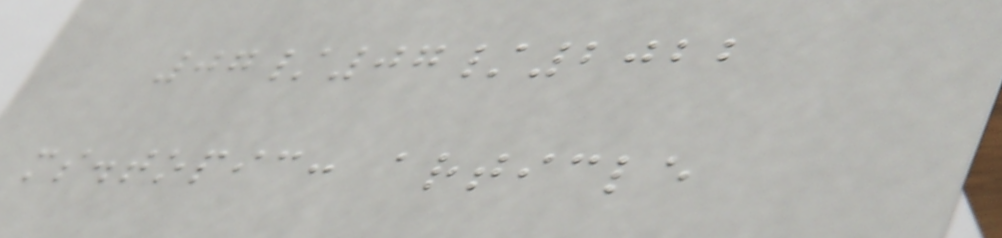07/07/2022
ms.topic: article
